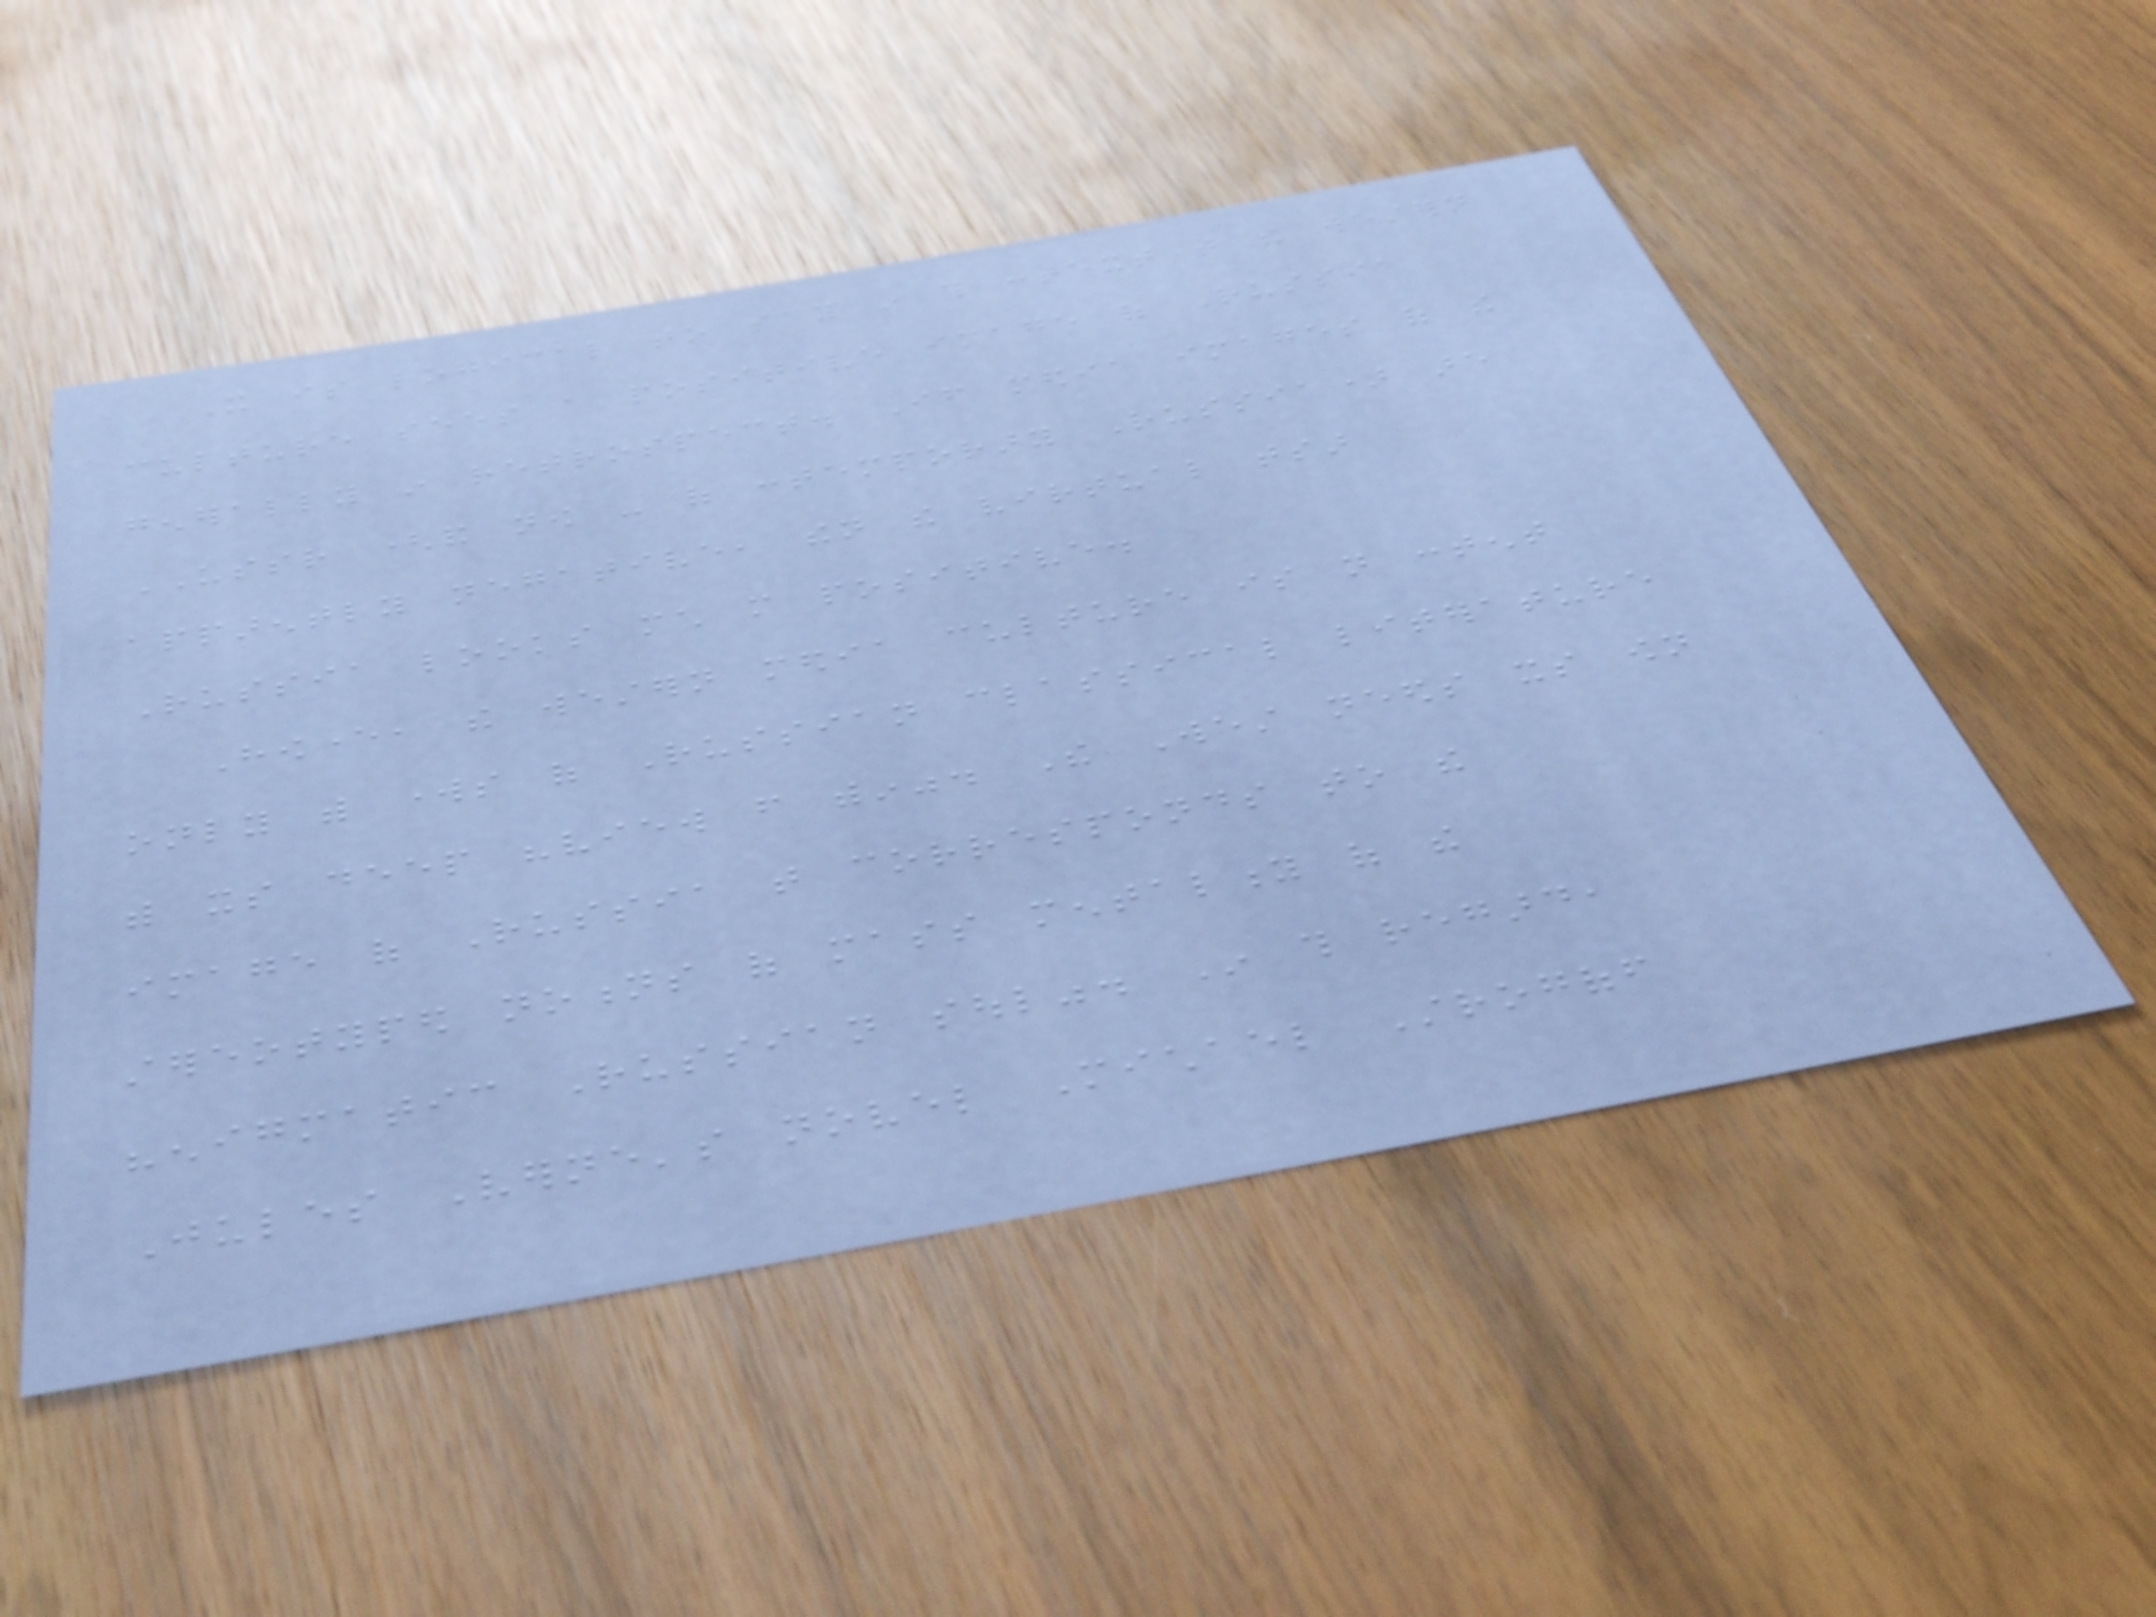It is logical to say in this context that the western
culture sees a positive image of Russia
generally in retrospect. If media images of the
USSR (and now - of contemporary Russia) are
apparently negative, then the virtual tsar
Russia looks much more positive.
However, the western media culture is not content
only with works of Russian classical literature
with its deep "view from within". The West needs its own
image of Russia that corresponds to the
stereotyped notions of mass mentality of the
"enigmatic Russian soul". In this regard,
Jules Verne's novel Michael Strogoff
